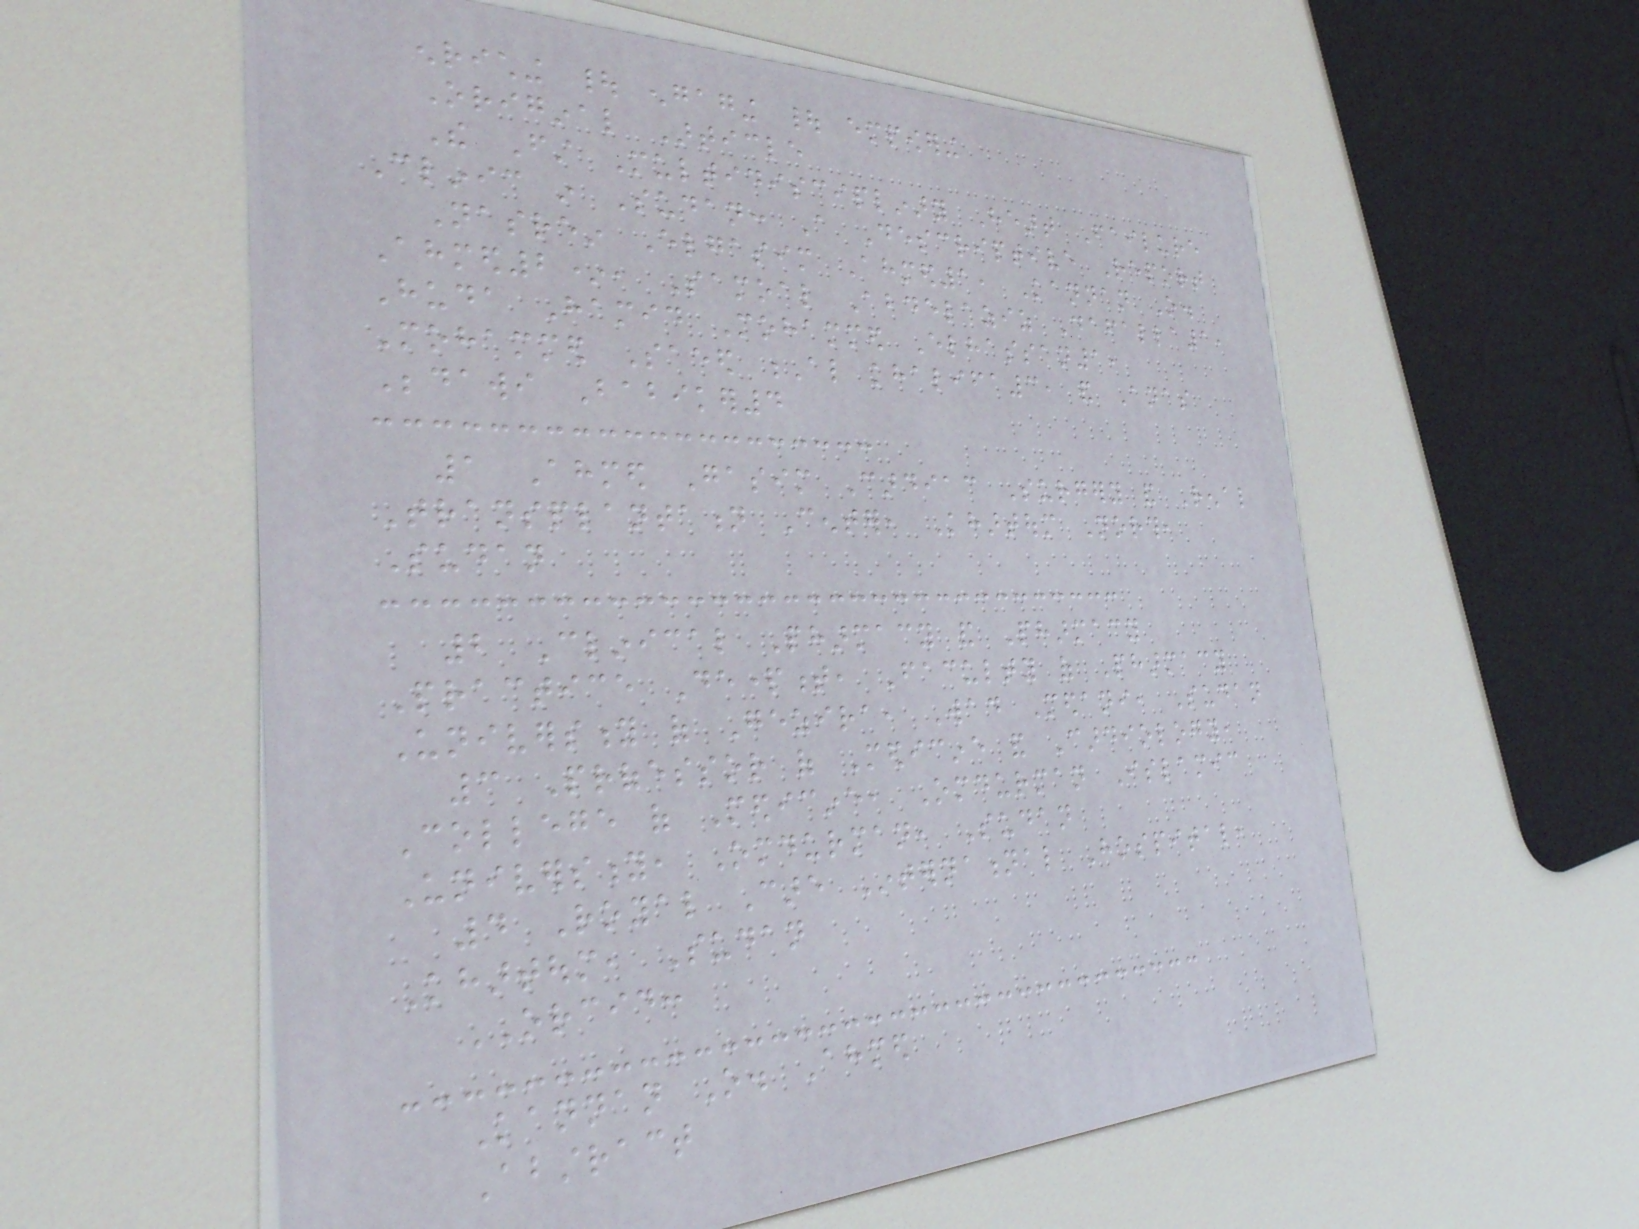enriching | engaging | empowering
Original Article
The First Multidisciplinary Heart Failure
Clinic in Sudan: A Descriptive Report
Nasrein Elgasim Ahmed1, Kannan O.
Ahmed2*, Samoal Abdelaziz Dafalla1,
Huda Hamid Mohammed Elhassan1,
Mohammed Saeed Al khalifa3, and Anas
Bedawi Babiker4
1 Ahmed Gasim Cardiac Surgery and Renal
Transplantation Center, Khartoum North,
Sudan
2 Clinical Pharmacy and Pharmacy
Practice Department, Faculty of Pharmacy
University of Gezira, Wad Medani, Sudan
3 Professor of Medicine and Cardiology,
College of Medicine, Omdurman Islamic
University, Omdurman, Sudan
4 Royal Care International Hospital,
Khartoum, Sudan
ORCID:
Kannan O. Ahmed
Abstract
